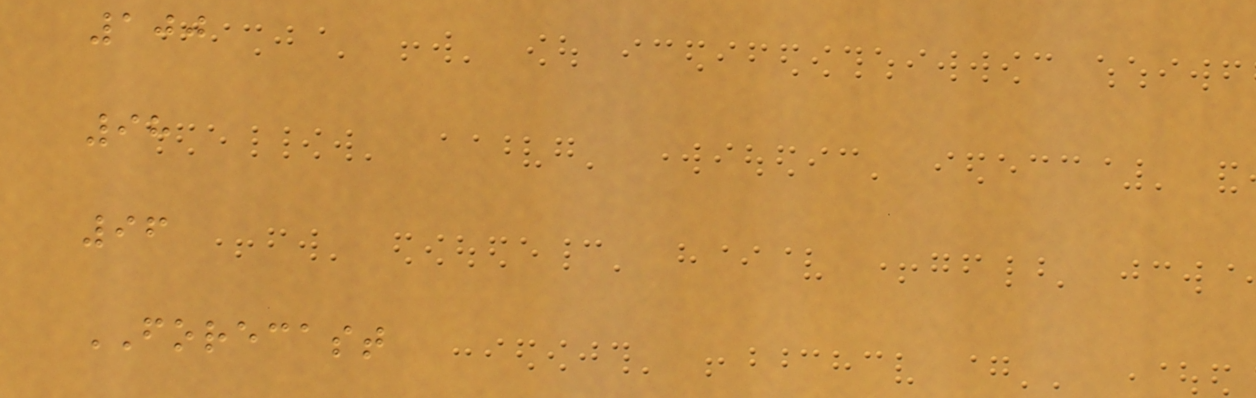100
98
96
FORECAST
